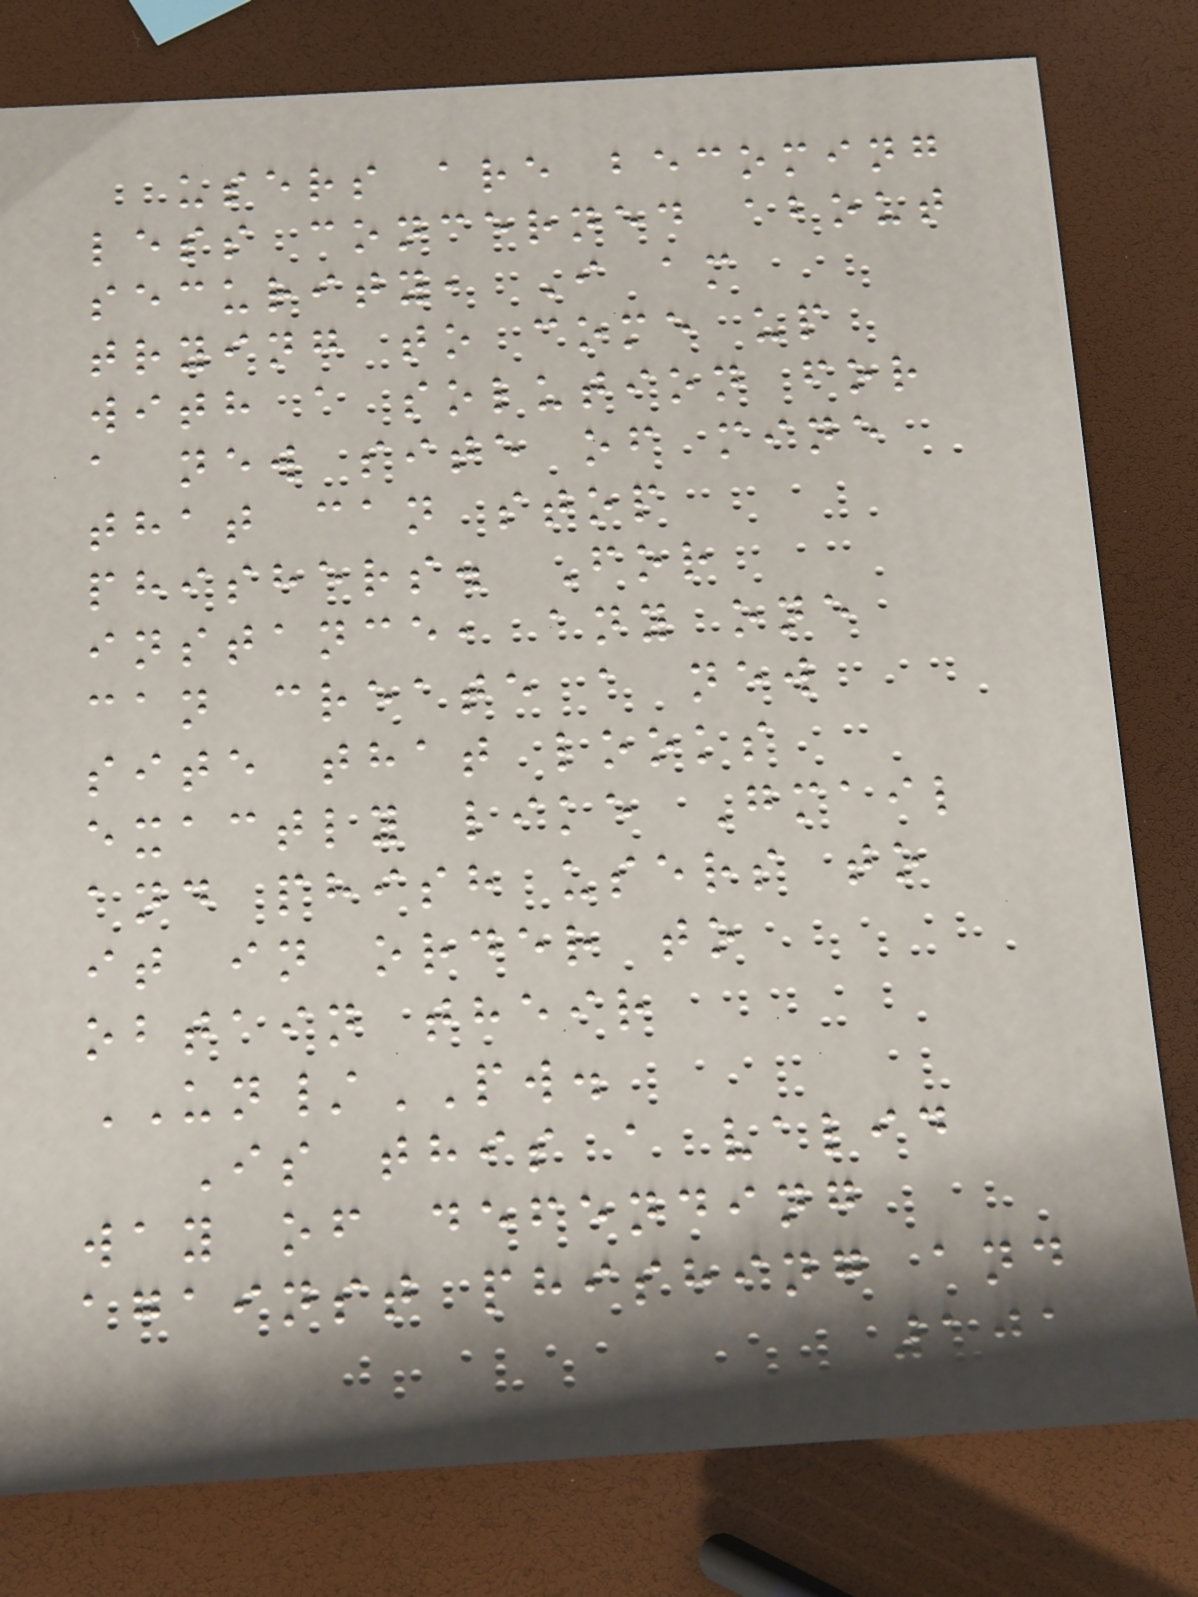users are becoming
less concerned about
security, I am
trying to come up
with a solution for
a new site of mine
that can stop
phishers. For
instance, any one
can create a new
site that looks
exactly like Gmail
and phish users to
it in order to
obtain their
UN/PW.
Is this a valid
way of defending
against phishing and
101
